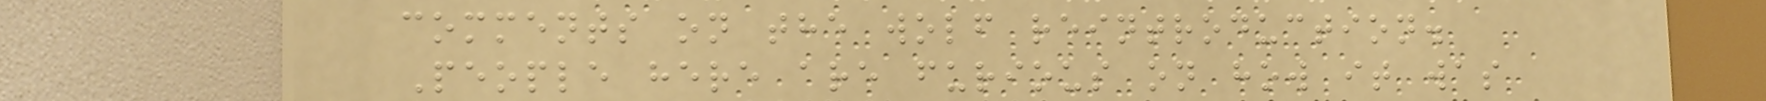comments on the wolf reintroduction.
People here are furious on how it was
